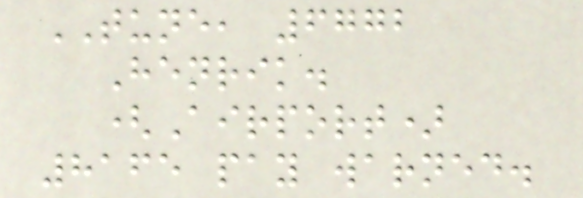TUNE, 6772
Henrik.
(Airport)
8165 pay warned.
